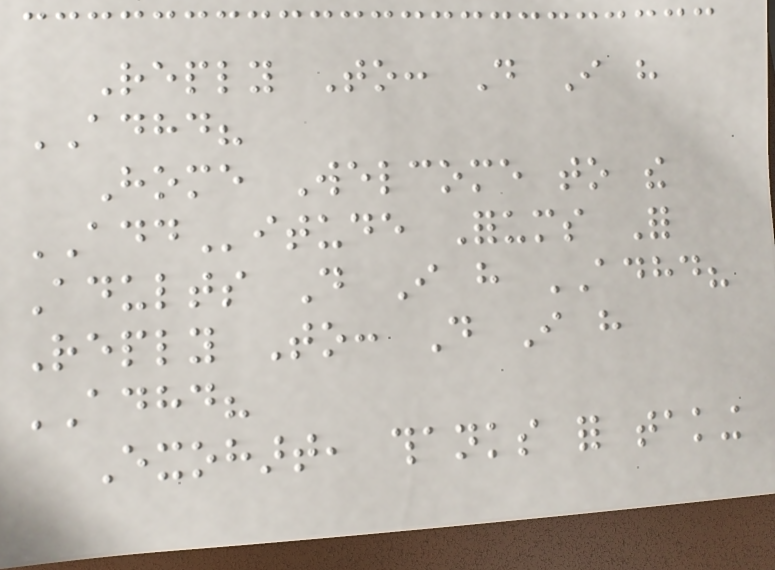Reply To: Do I have
ADHD?
Home Welcome to the
ADDitude Forums For
Adults Do I have ADHD?
Reply To: Do I have
ADHD?
Exohart, thanks for taking
